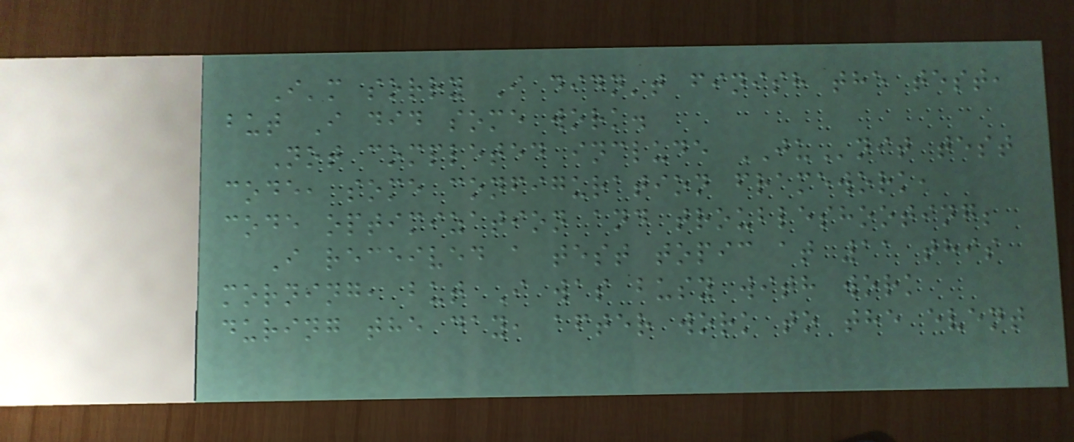I'm sorry I didn't finish the test,
but I did some work.
Not completed include JUnit test
code, some configuration framework,
code optimization and troubleshooting;
I received a test topic at 11 this
morning, but I was busy with work
during the day, after work to the event
